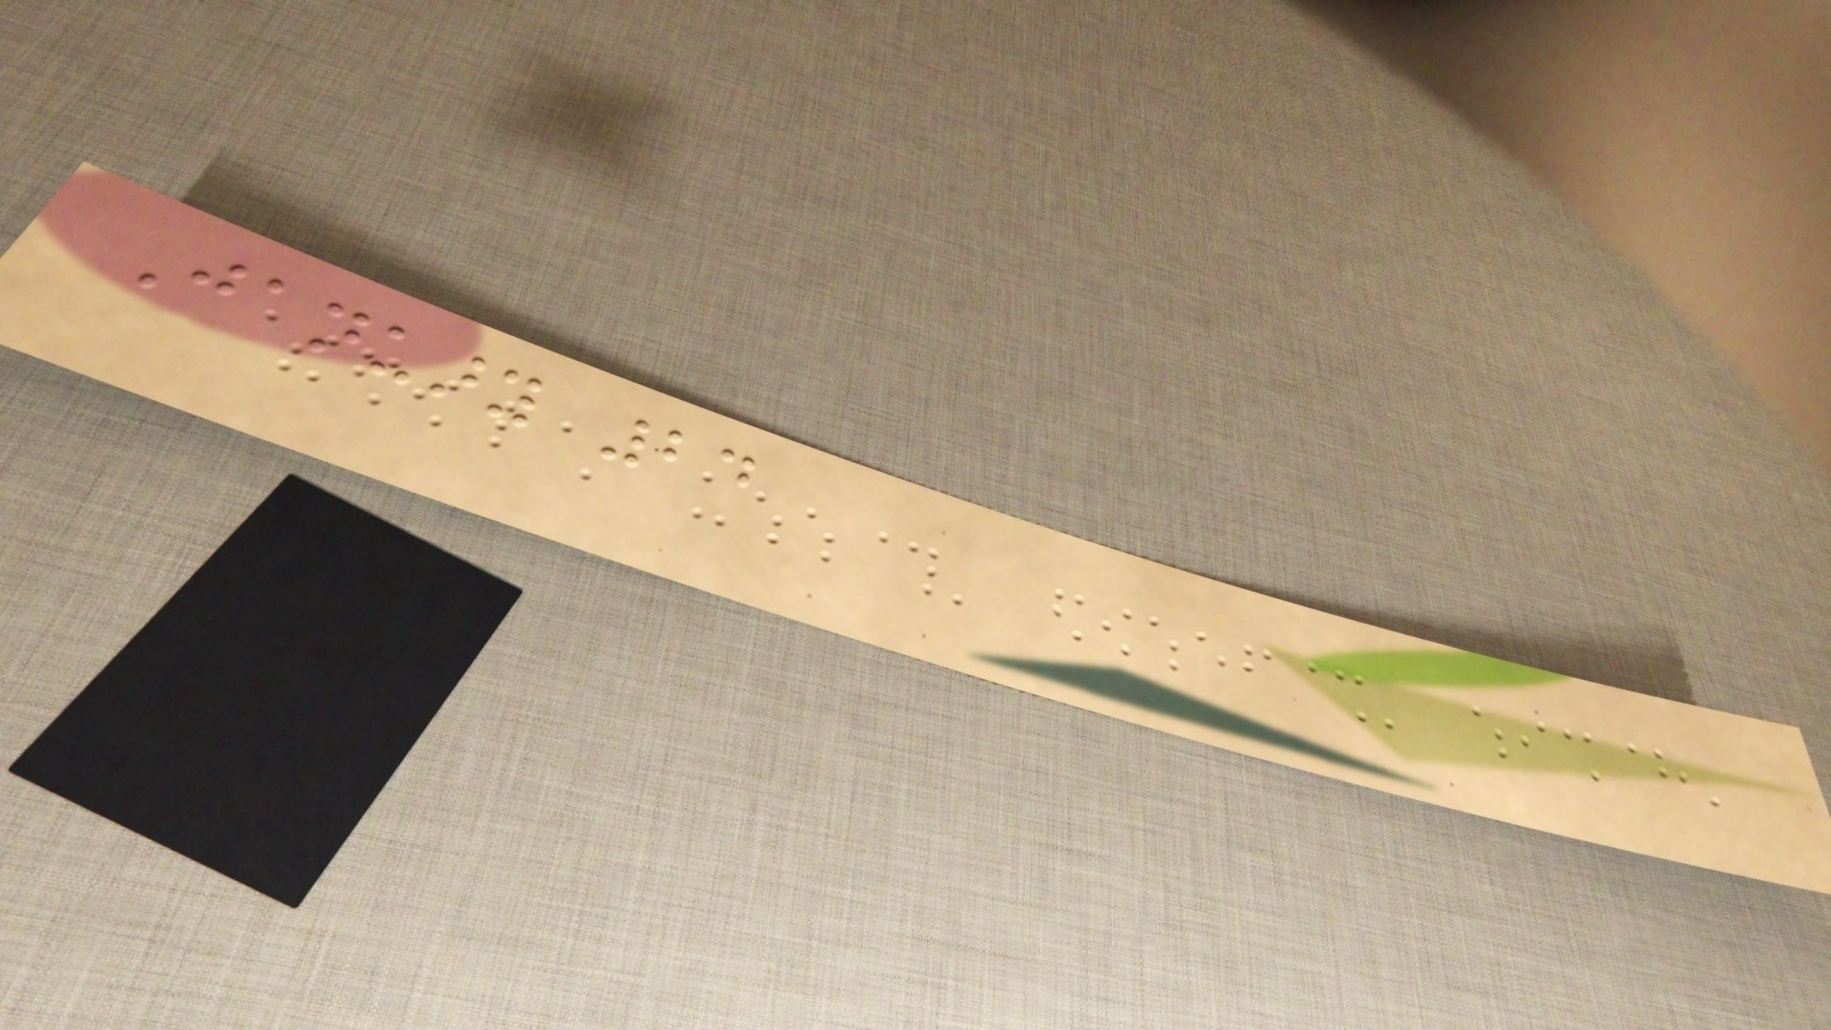January 24
